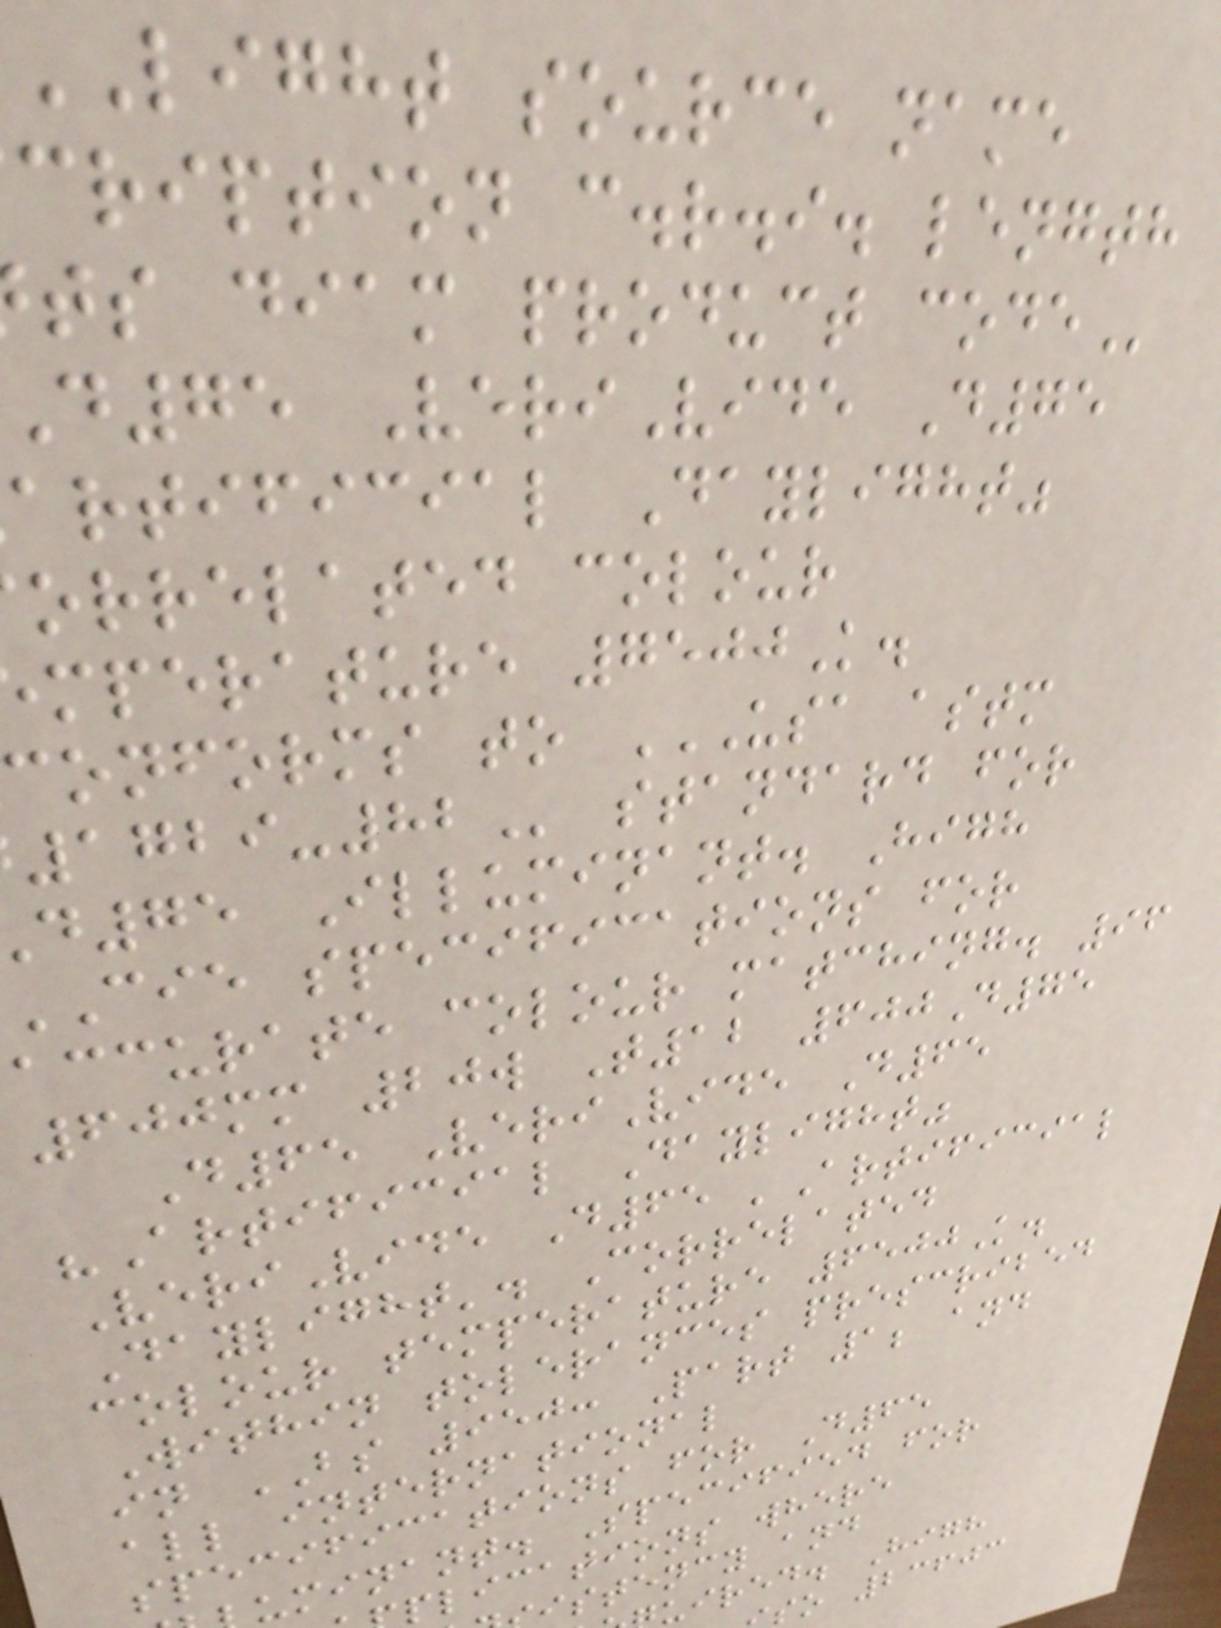light source name
cription c.r.i. length
ts diam product
d75 VeriVide D75
artificial Daylight"
orrelated colour
mperature 7500K.
standard for
d75 Illuminant. High
cie specifications for
accurate colour matching. 96
600mm 20w T12 600D75
D65 VeriVide D65
"Artificial Daylight"
VeriVide D65 'Artificial
Daylight'. Correlated
colour temperature 6500K.
Within tolerances prescribed
in BS 950: Part 1; and
all international
specifications for D65
uminant. Specified for
plications where
istency and
uired. High
so 23603
